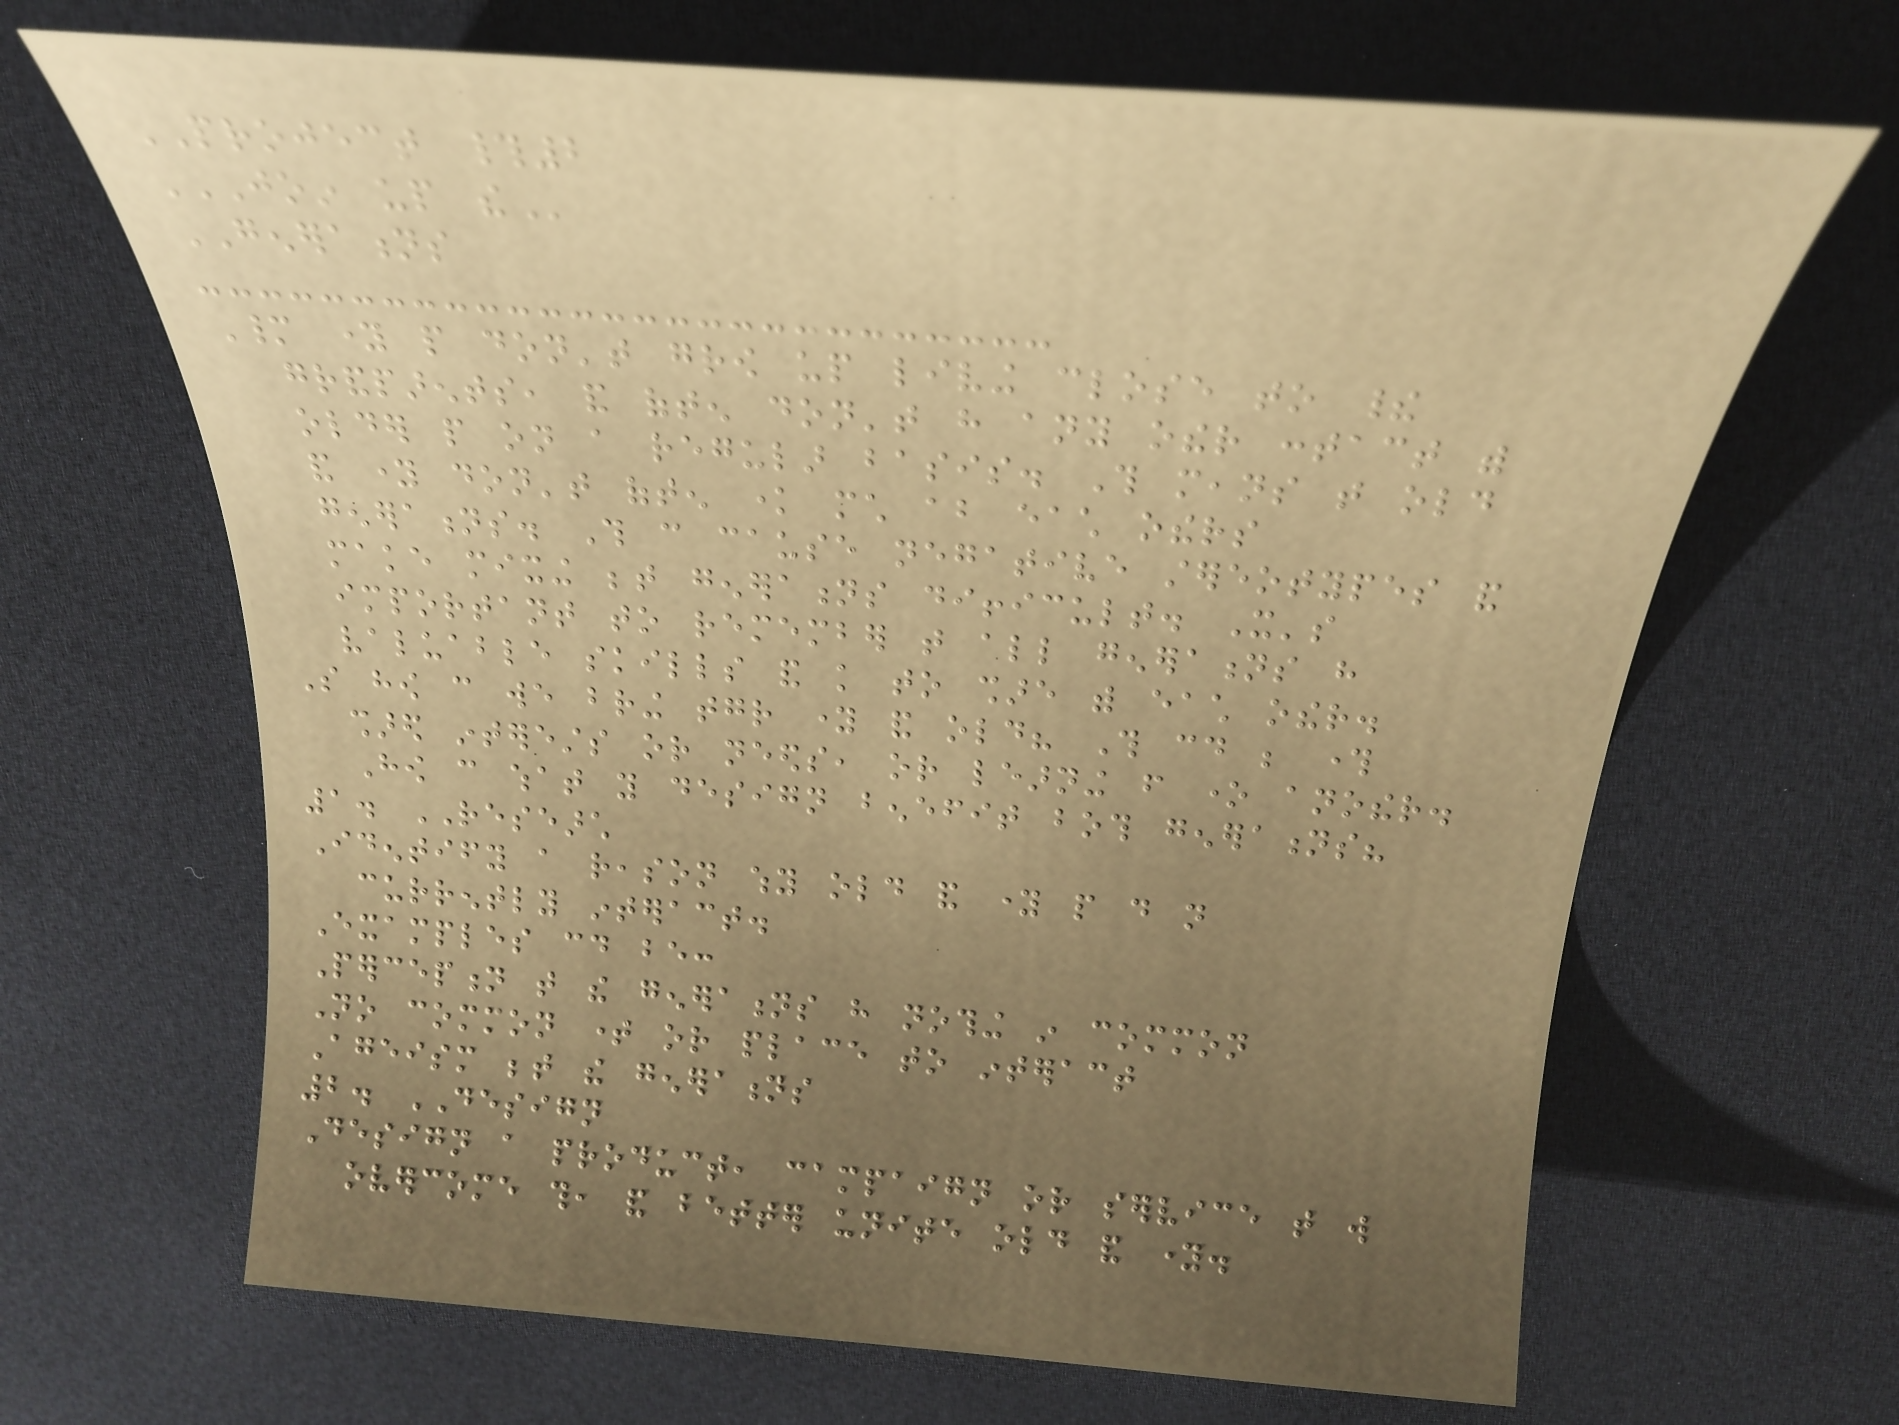PROJECT #2
JOIN UP THE
GENERATIONS
Many young people don't grow up living close to their
grandparents, and often don't have any other contact with
older people on a regular basis. This means that old
and young don't often know much about each others
generations. This can cause negative stereotypes and
make mixing between generations difficult. It's
important to remember that all generations have
valuable skills and knowledge to share with each other.
So how can we bring together young and old? This could be through
shared interests or needs, or learning from one another.
How can what you design benefit both generations?
1. RESEARCH
Identify a reason why old and young people do not
currently interact.
Examples could be:
Perception that the generations have nothing in common
No common time or place to interact
Ageism between the generations
2. DESIGN
Design a product, campaign or service that will
overcome this, and better unite old and young.
